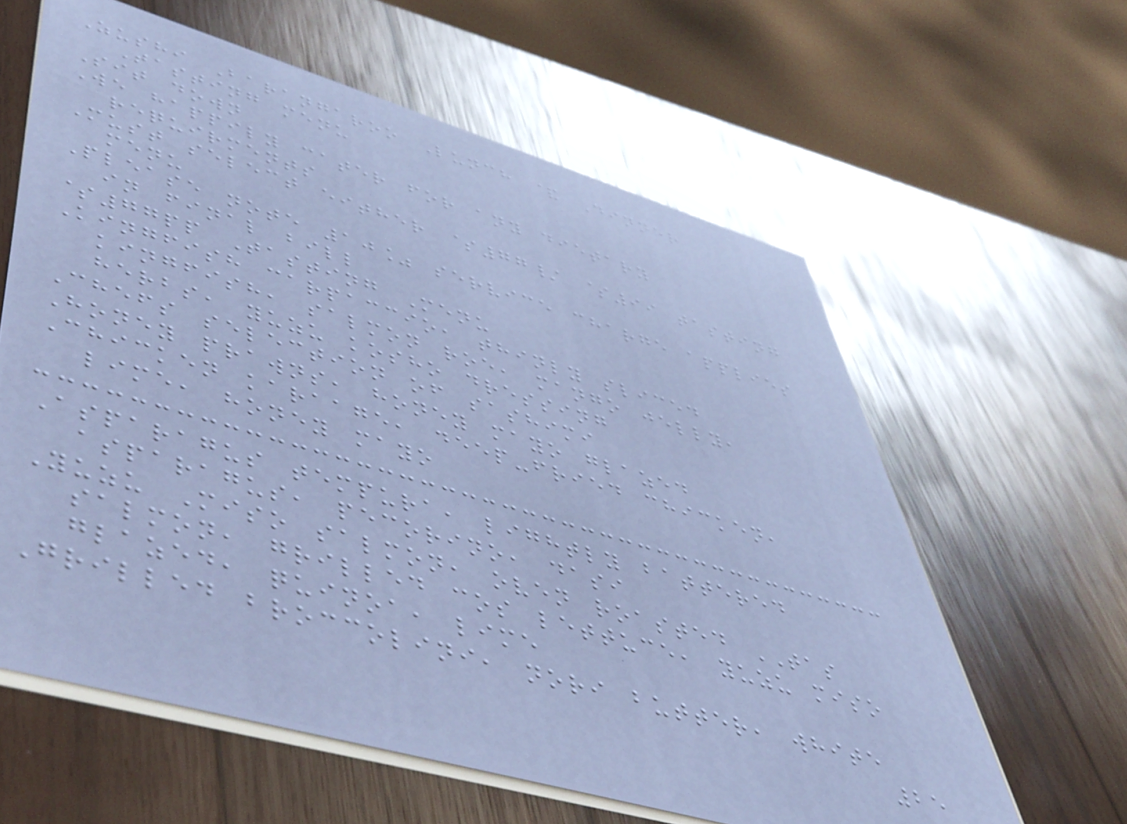Zushi Barangaroo Lunch & Dinner
Tasting menu
Sit down
We happily cater for any dietary
requirments
Must select either $77/ $99 tasting
menu
Please note 10% service charge applies
in final bill
$77pp Tasting Menu
Kingfish carpaccio, thinly sliced
kingfish, salmon roe, mango jelly,
herbs, yuzu kosho dressing
Chefs selection of sashimi
Honey prawns, honey mayo glazed
Chicken karaage, deep-fried chicken,
lime, honey mayo
Asparagus tempura, lightly battered
asparagus, pecorino, dasi
Yuzu Miso salmon, oven roasted TAS
salmon, grilled cos lettuce, yuzu miso
glazed, quinoa, lime
Grilled broccolini, nori butter, white
25
